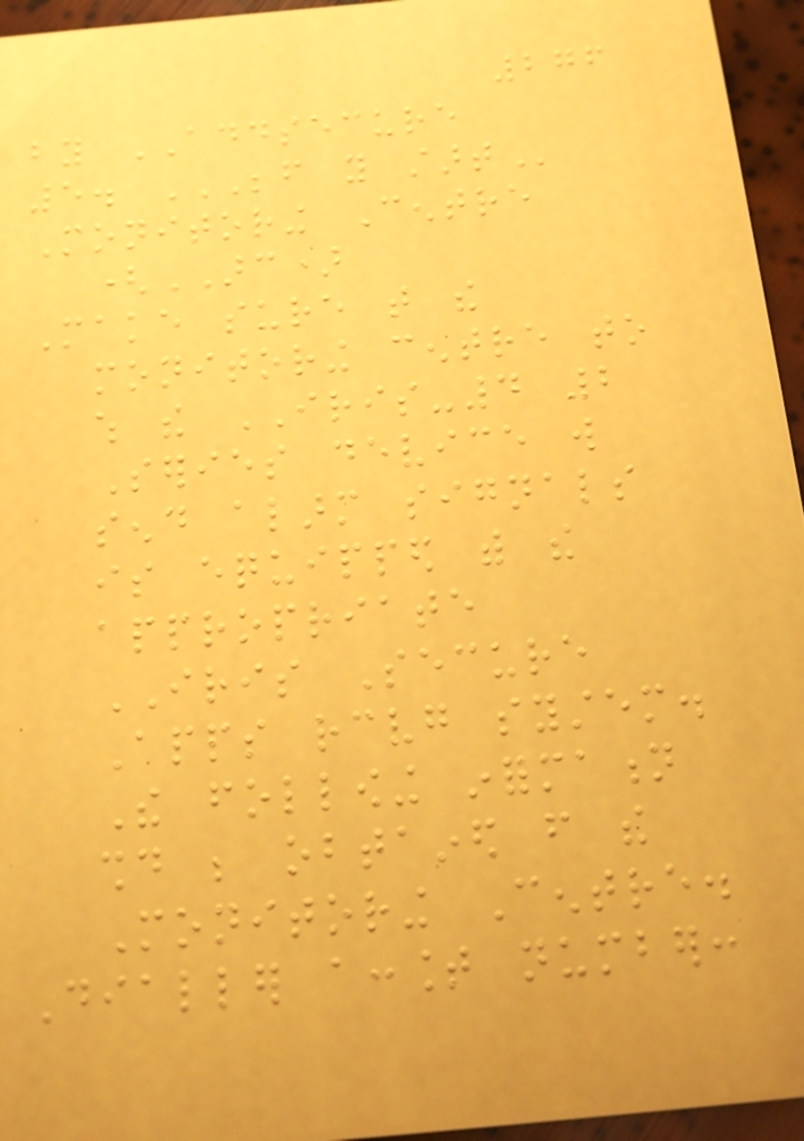276
by ADDSECURE
5. BEFORE YOU START
Monitoring Centre
(ARC)
Make sure that the
monitoring centre to
which the IRIS-4 2
Series device will
send alarm signals
is equipped with the
appropriate
IRIS Secure
Apps receiving system.
The following information
should be obtained from the
Monitoring Centre.
Dialler account number:
